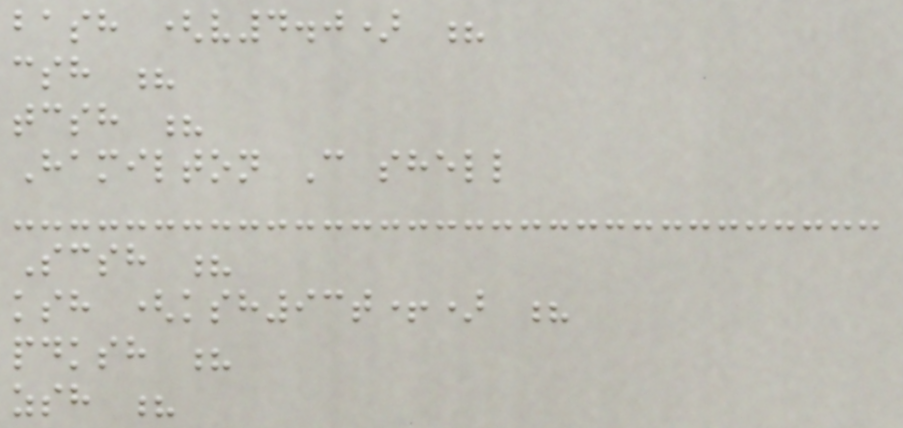bash (v4.0) ?
csh ?
tcsh ?
Hamilton C shell
Scsh ?
ksh (ksh93t+) ?
pdksh ?
zsh ?
